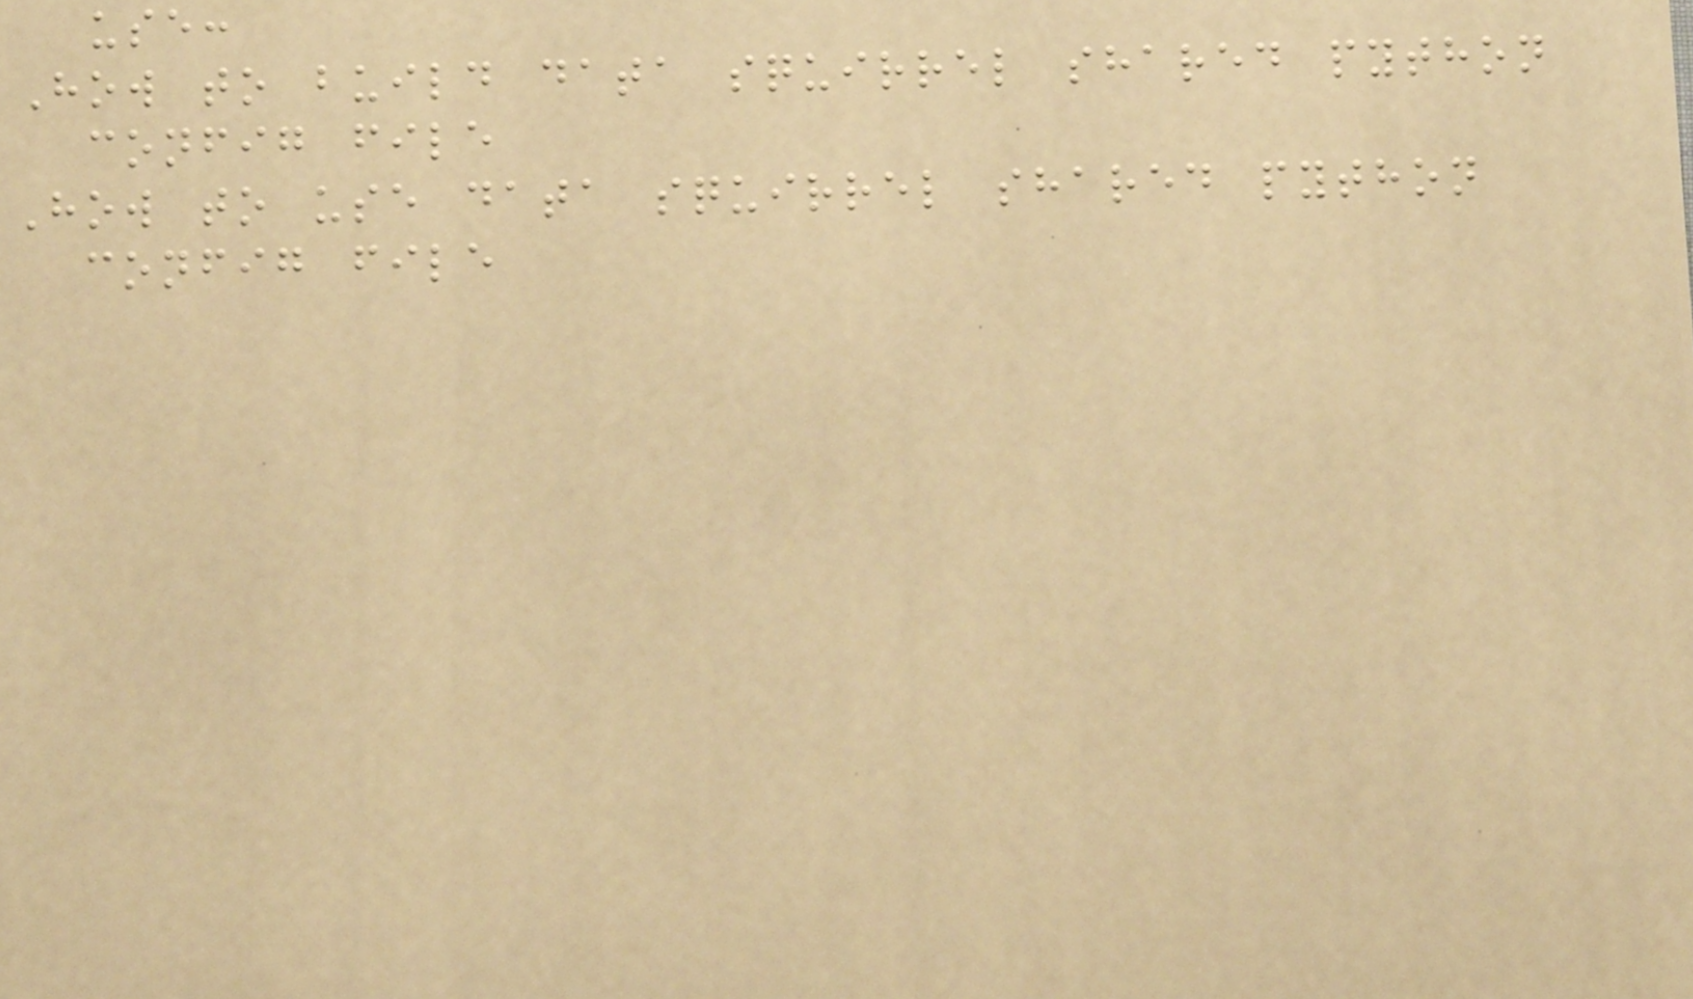use:
How to build data squirrel shared python
config file
How to use data squirrel shared python
config file
